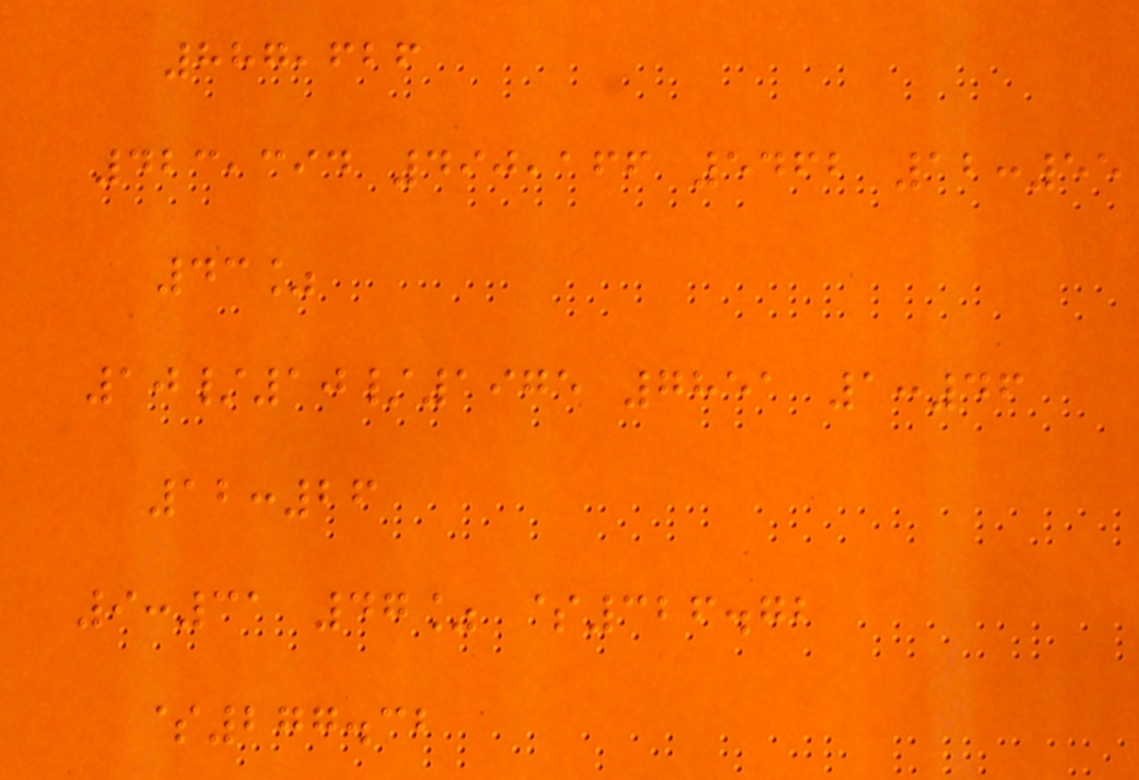887,626
423,394 490,166 5462 12:55
43%
10/10/1975 7851 1:46
12:26
9:31 47% $326.72
$277.32
